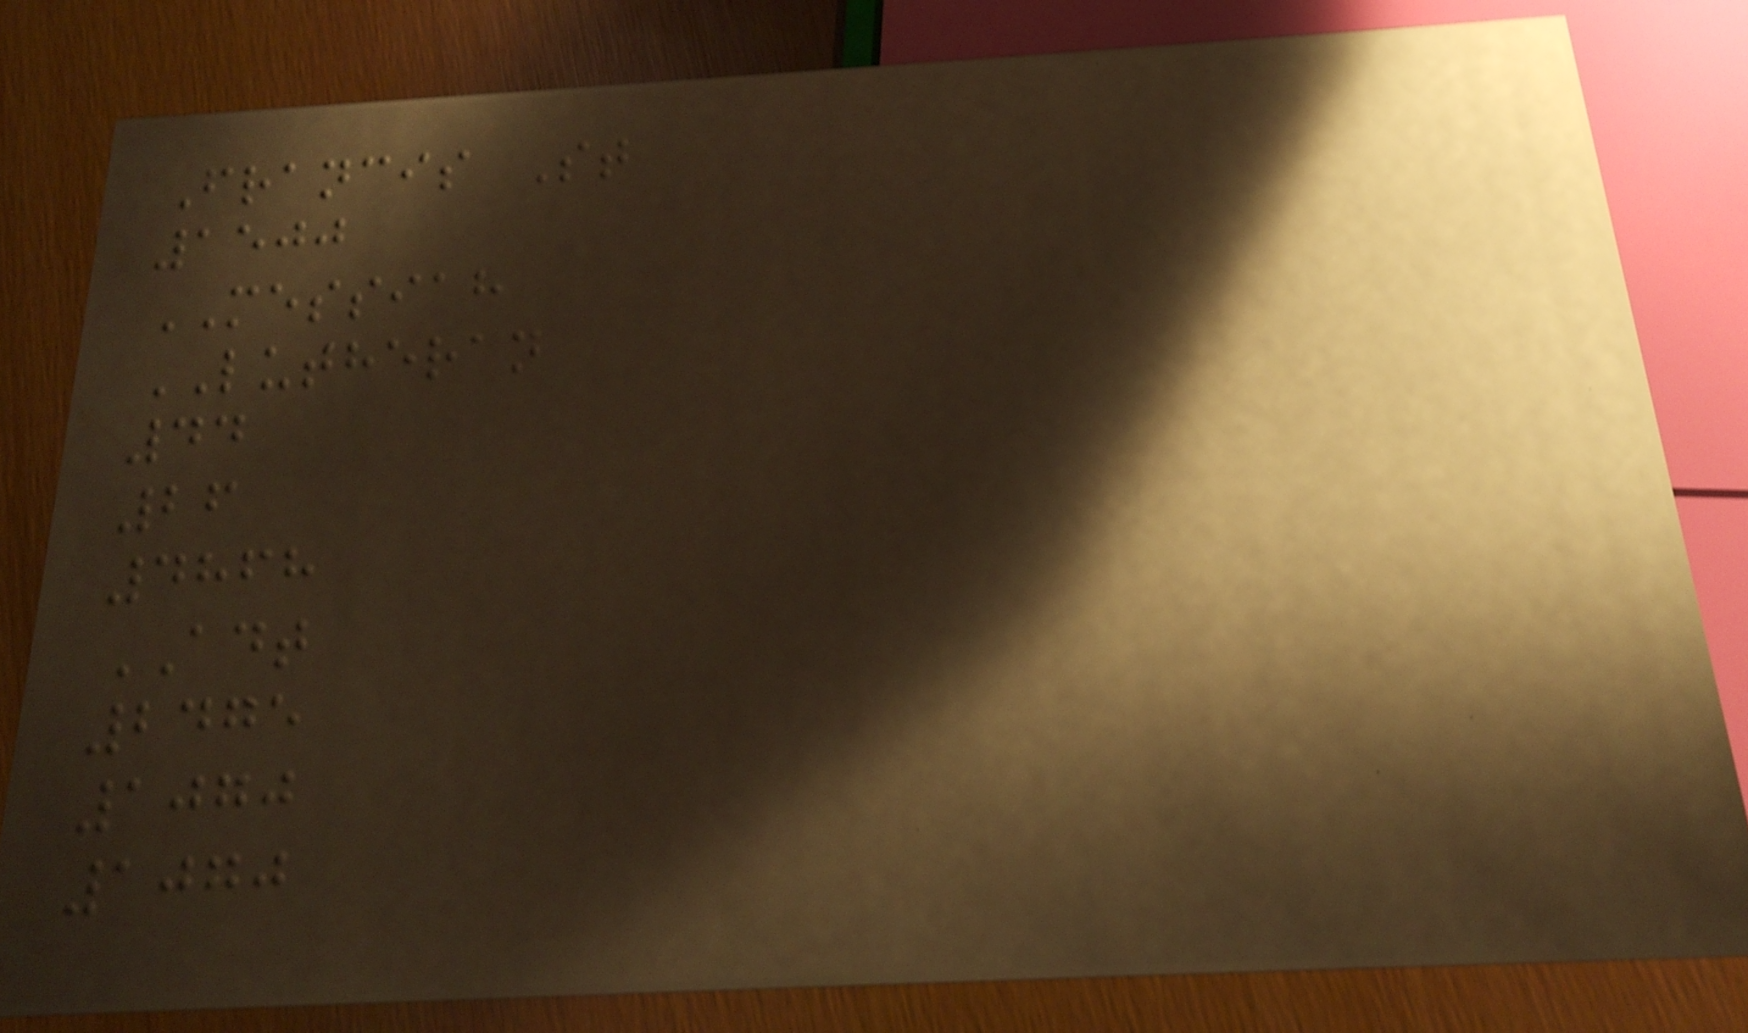Francis St
1500
MESSIAH
LUTHERAN
44
26
4868
ADT
2475
1070
1070
